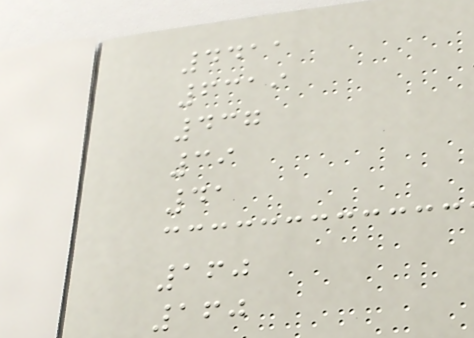4411
6319
437
39
41
160
160
